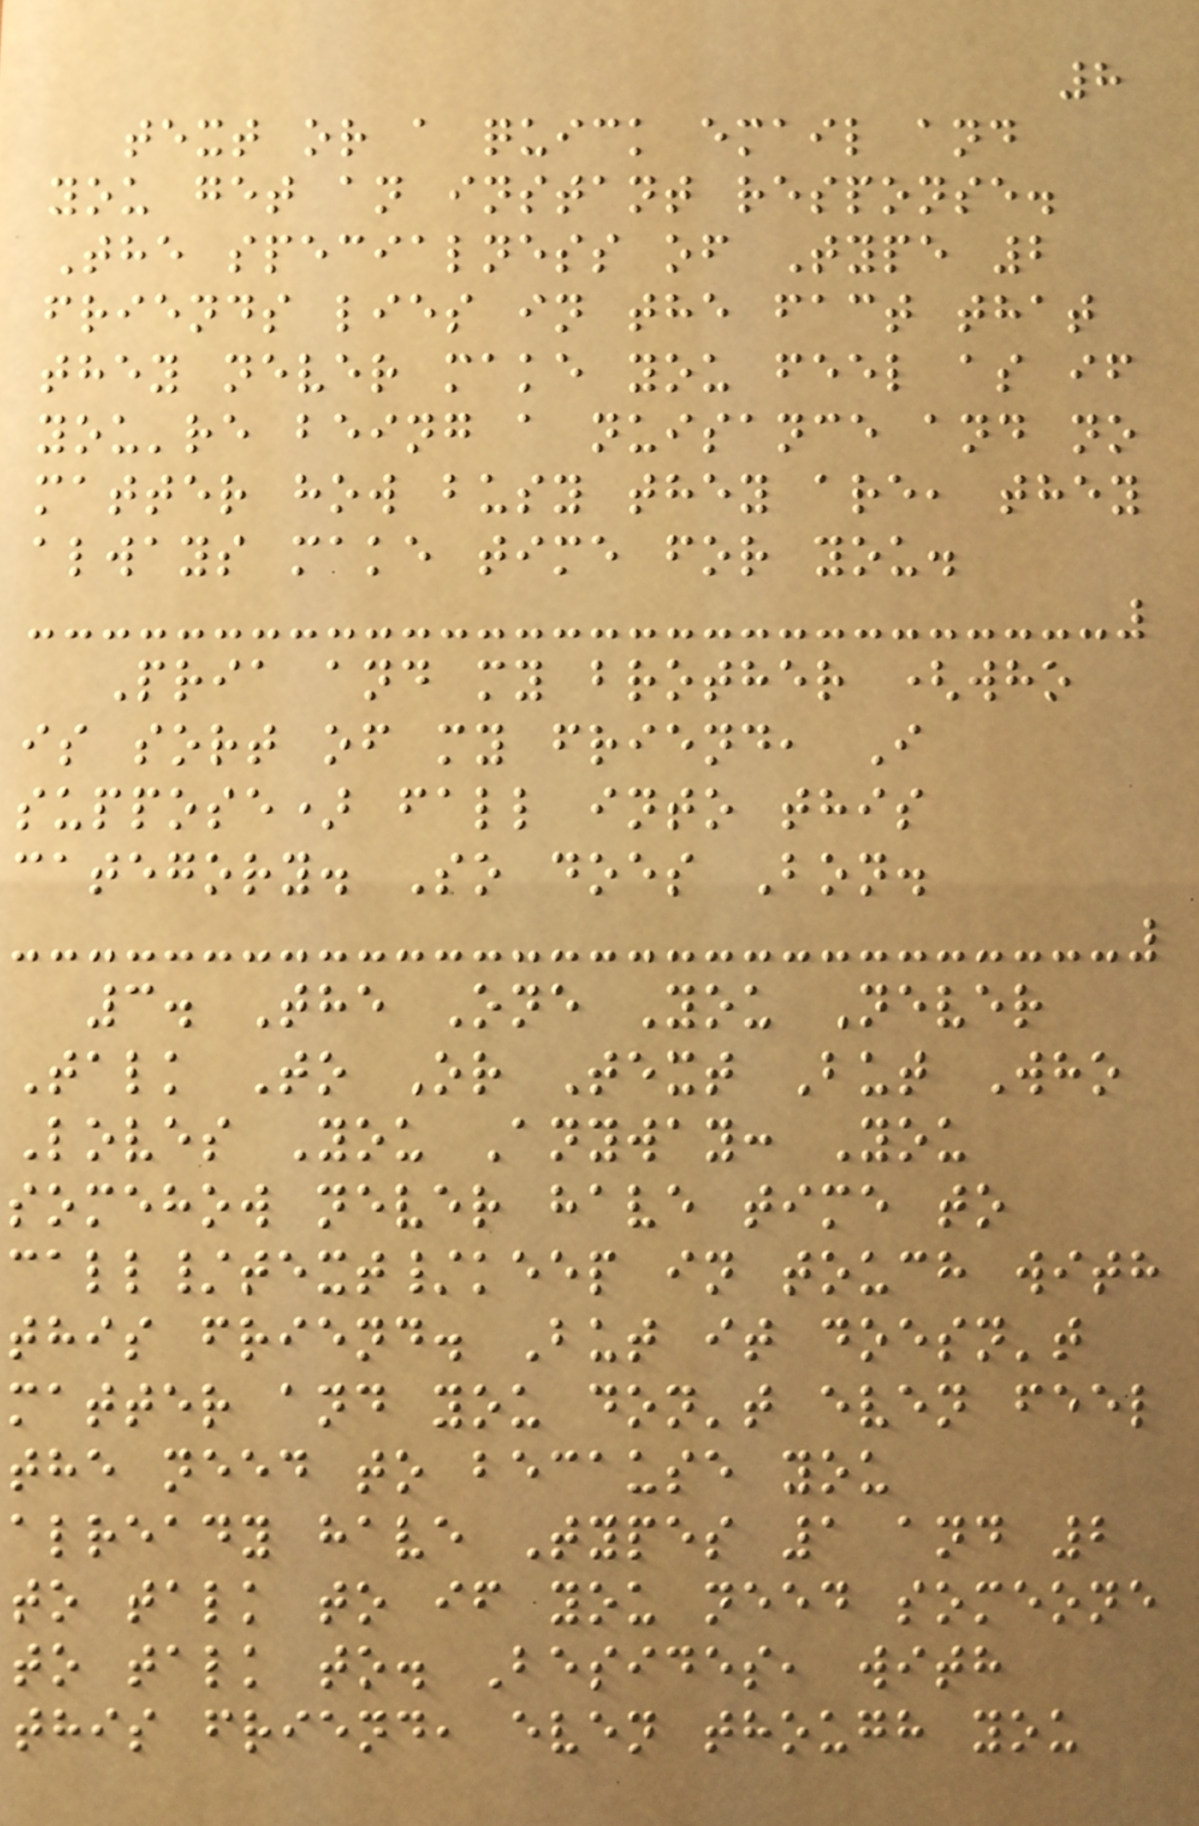8
text or a quick email and
you get an instant response.
The specialness of Type 2
friends lies in the fact that
they never make you feel as if
you're being a nuisance and no
matter how busy they are, they
always make time for you.
Pria and my brother (who
is sort of my friend, I
suppose) fall into this
category. So does Bon.
3. The One You Never
Talk To Or Text But Who
Loves You Anyway: You
somehow never have time to
call/text/keep in touch with
this friend. But it doesn't
matter and you don't even feel
the need to because you
already have Types 1 and 2
to talk to if you need someone
to talk to. Besides, with
this friend, even though you
